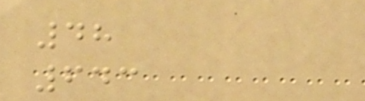48
643
